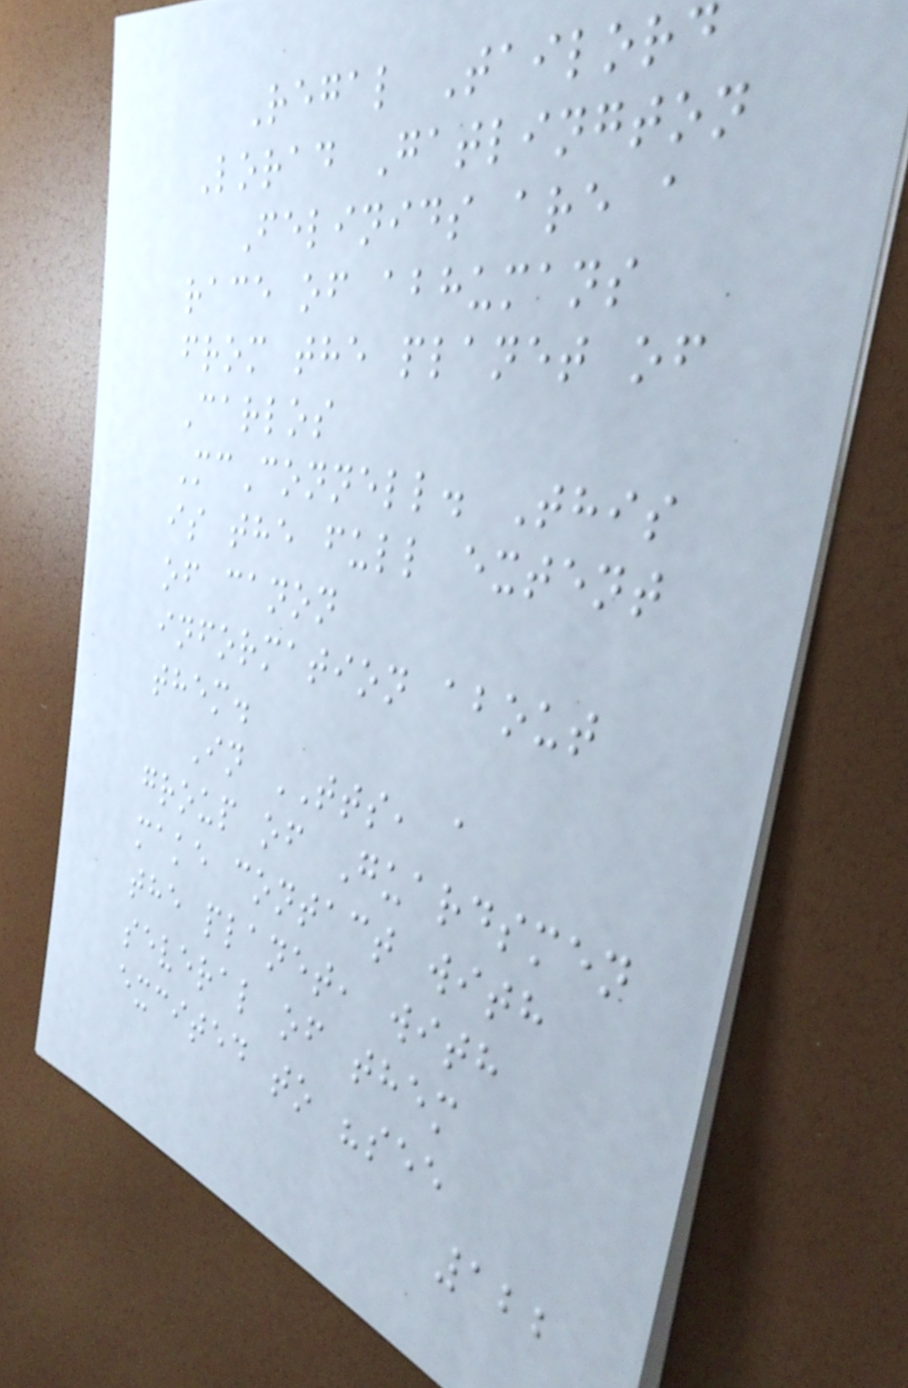Regal Tailord
Lorad Gatlington
Felinids are a
race of abhumans
from the planet of
Carlos
McConnell. This
is the full extent
of canon
information about
them.
In TTS, a
group of Guardsmen
make contact with
the planet, with
several of them
excited to "see
122
